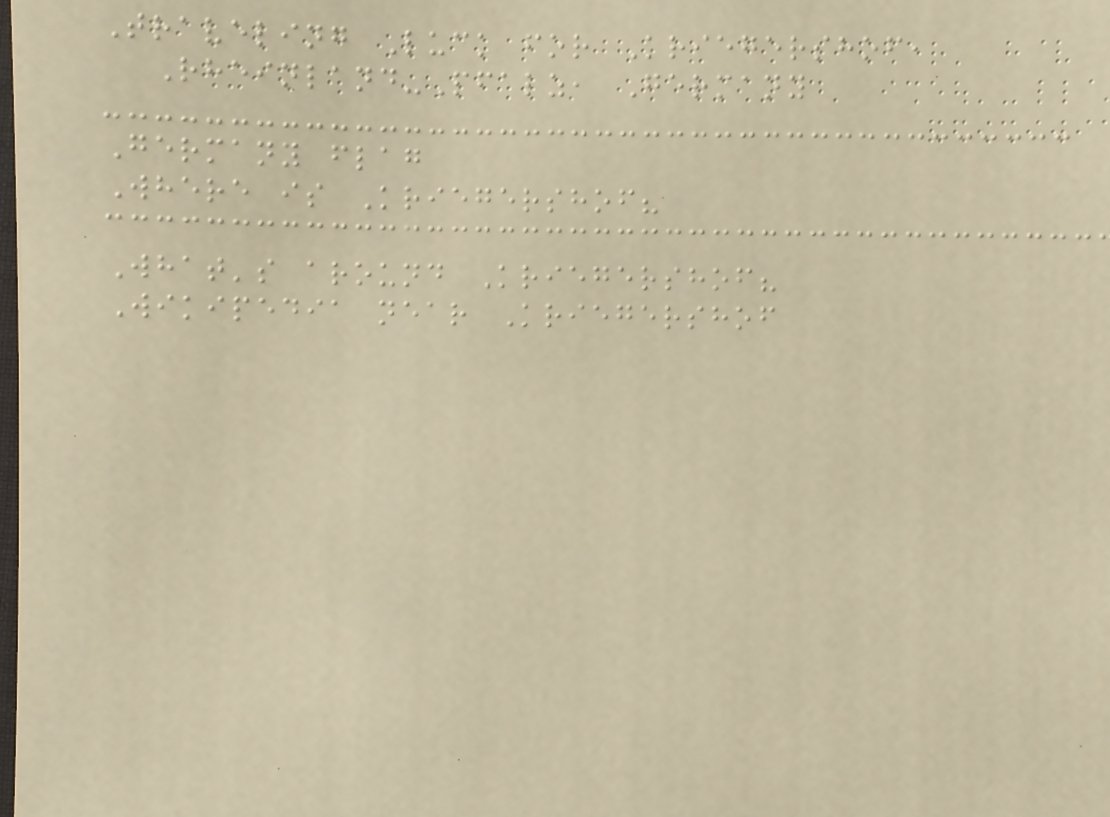Traveling Luck for Kriegershof,
Rheinland-Pfalz, Germany
Germany flag
Where is Kriegershof?
What's around Kriegershof?
Wikipedia near Kriegershof
